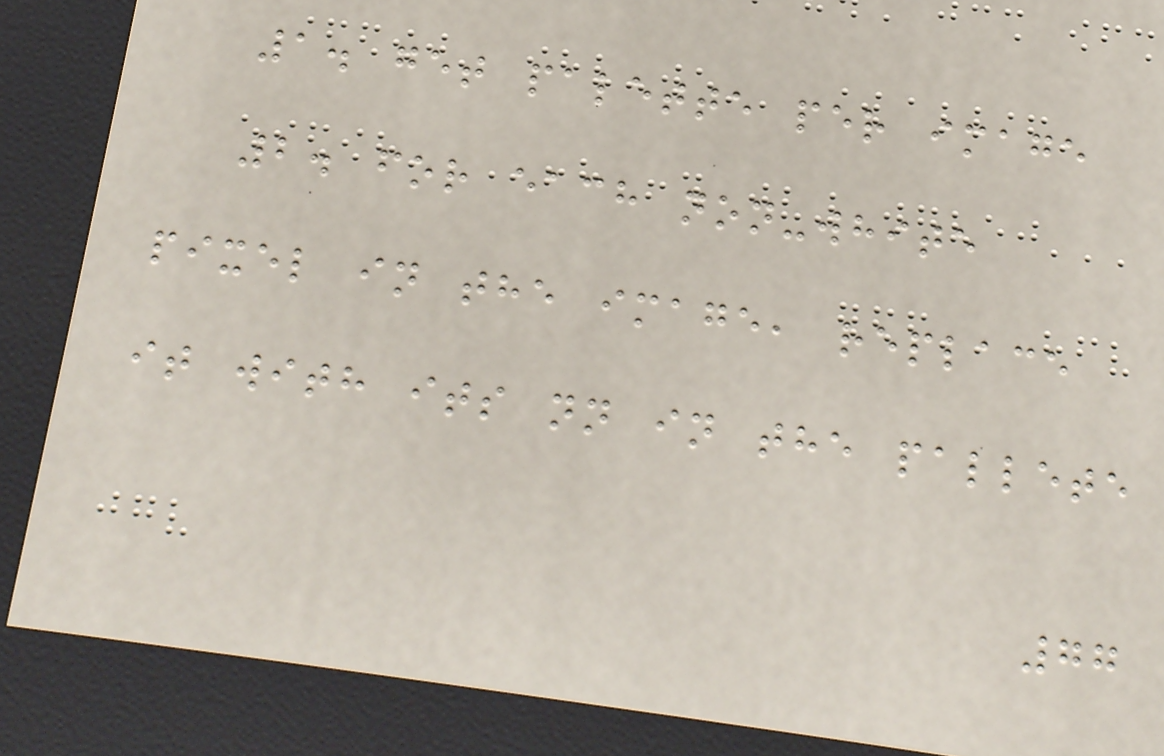1. get palette per image
2. for each non-white
pixel in the image, replace
it with its nn in the pallete
77
